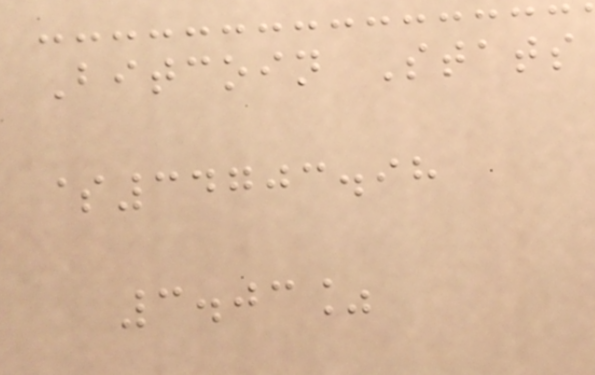Bitcoin Stats
$34703.98
3.03%
